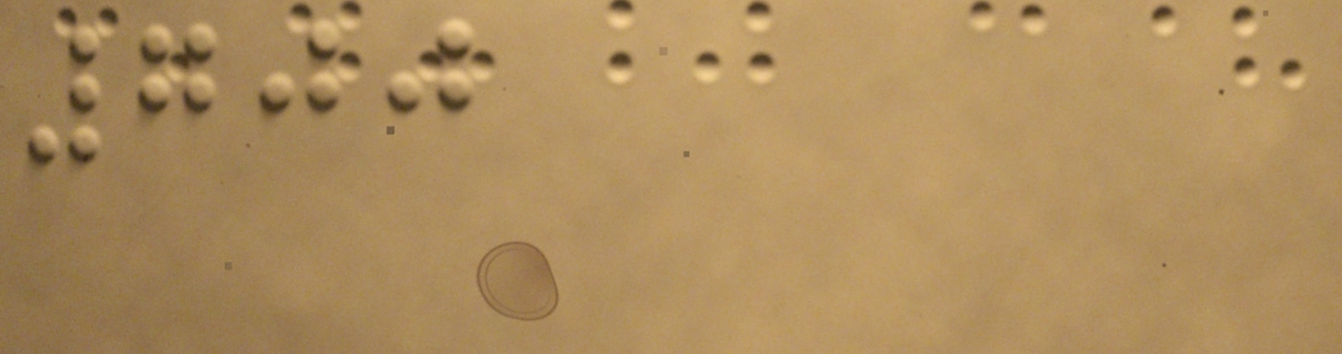700
